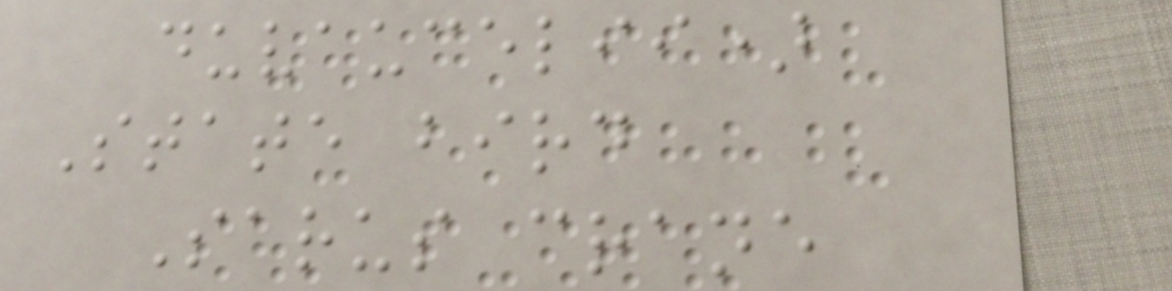duvaucelii)
State bird
Sarus crane
